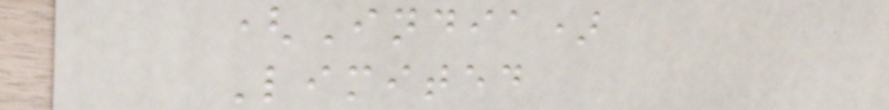(India)
Limited
